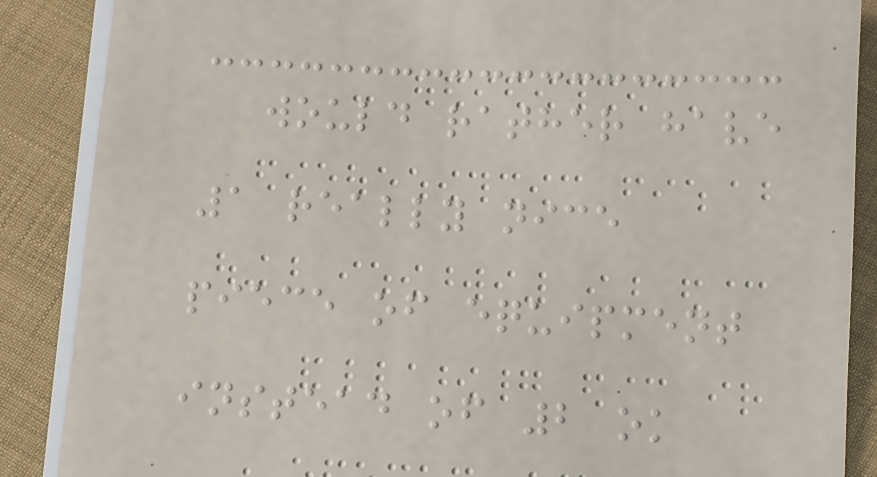would rather have
1 really nice
piece of equipment
instead of 2 ok
